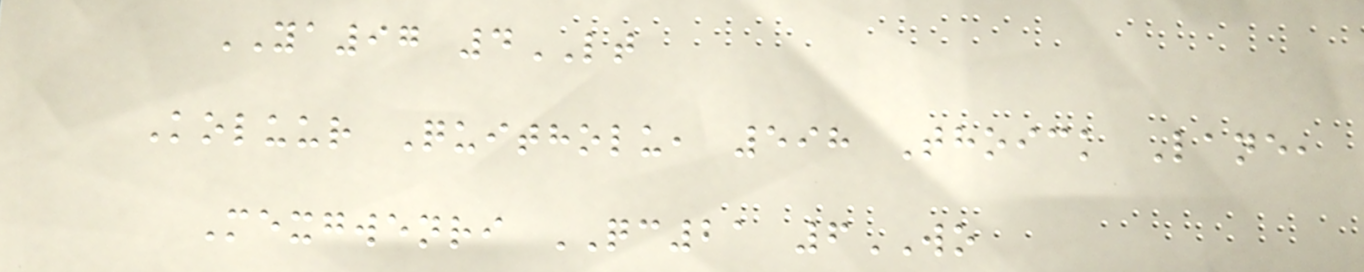YA97 4LT
Koluur Quitholu, 598 Thoick Lane,
Mexgwenri QC21 6WO
